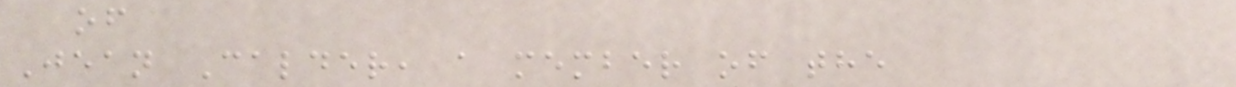of
Jean Calder, a member of the
